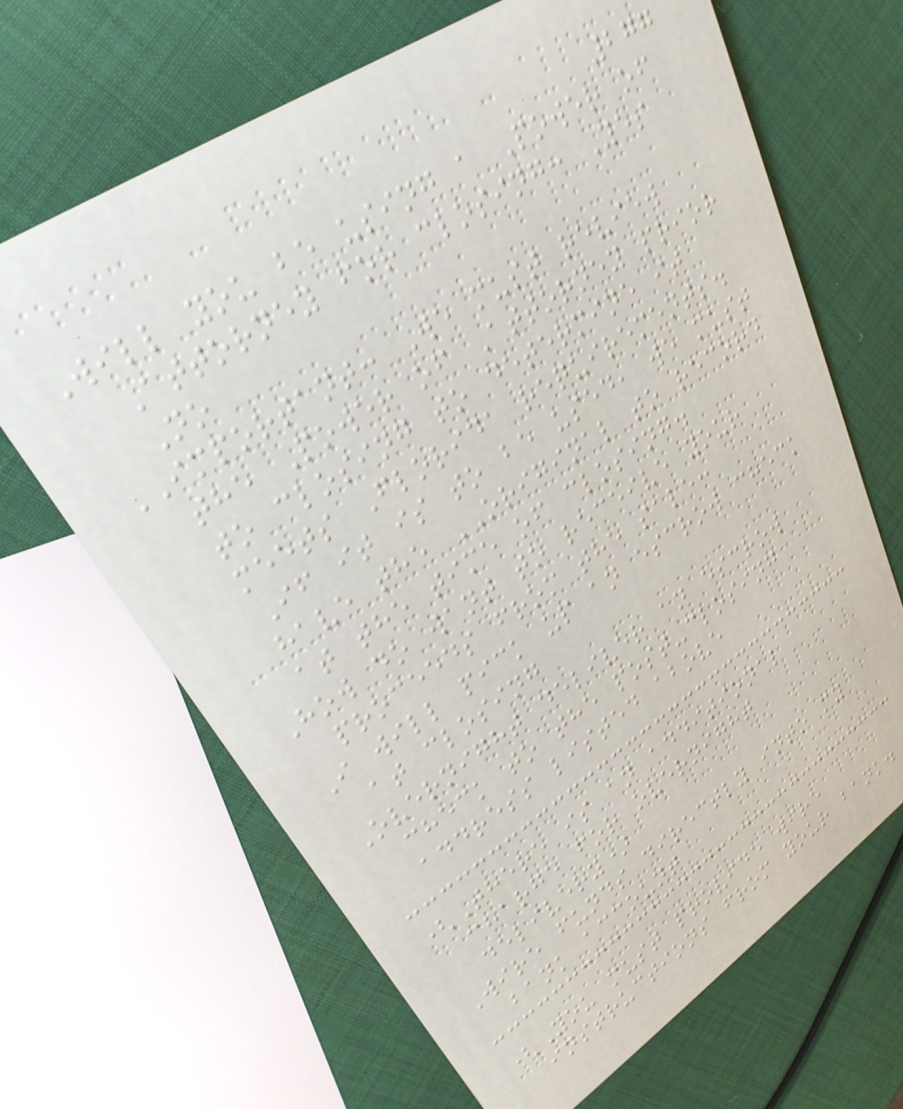277
Will you be using a Power of
Attorney for closing: Yes
No
IMPORTANT: We must review
the Power of Attorney prior
to closing to determine it
meets Florida requirements.
If it is to be used, we must
have the ORIGINAL to record
at the time of closing.
How do want to receive your
proceeds from the sale:
I will pick up an escrow check
at closing
Overnight deliver an escrow
check to the post-closing
address listed above
(There is an additional
charge for overnight
delivery)
Wire funds directly into my
bank account
(You must provide wire
instructions from your bank.
